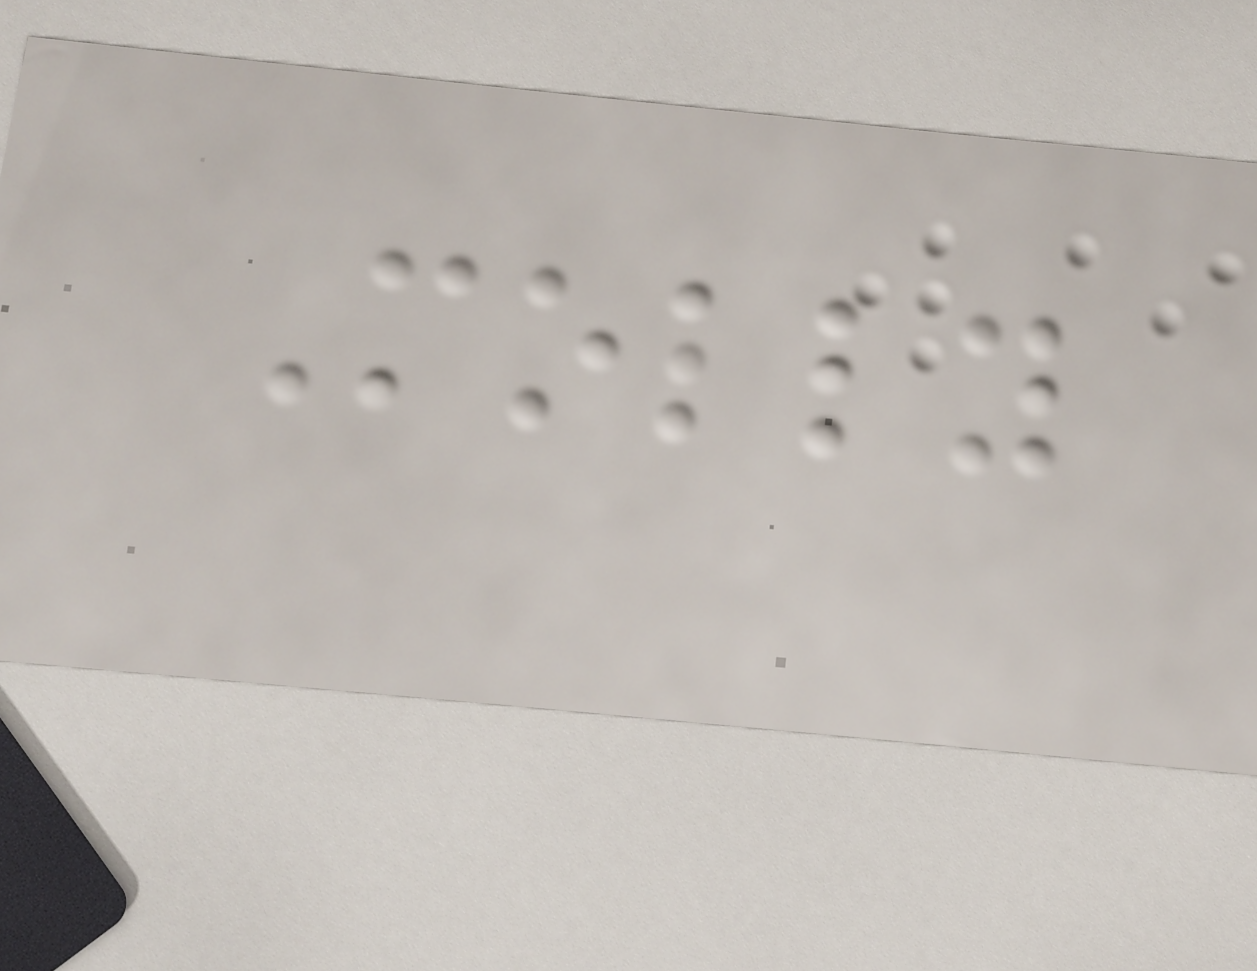Molly
